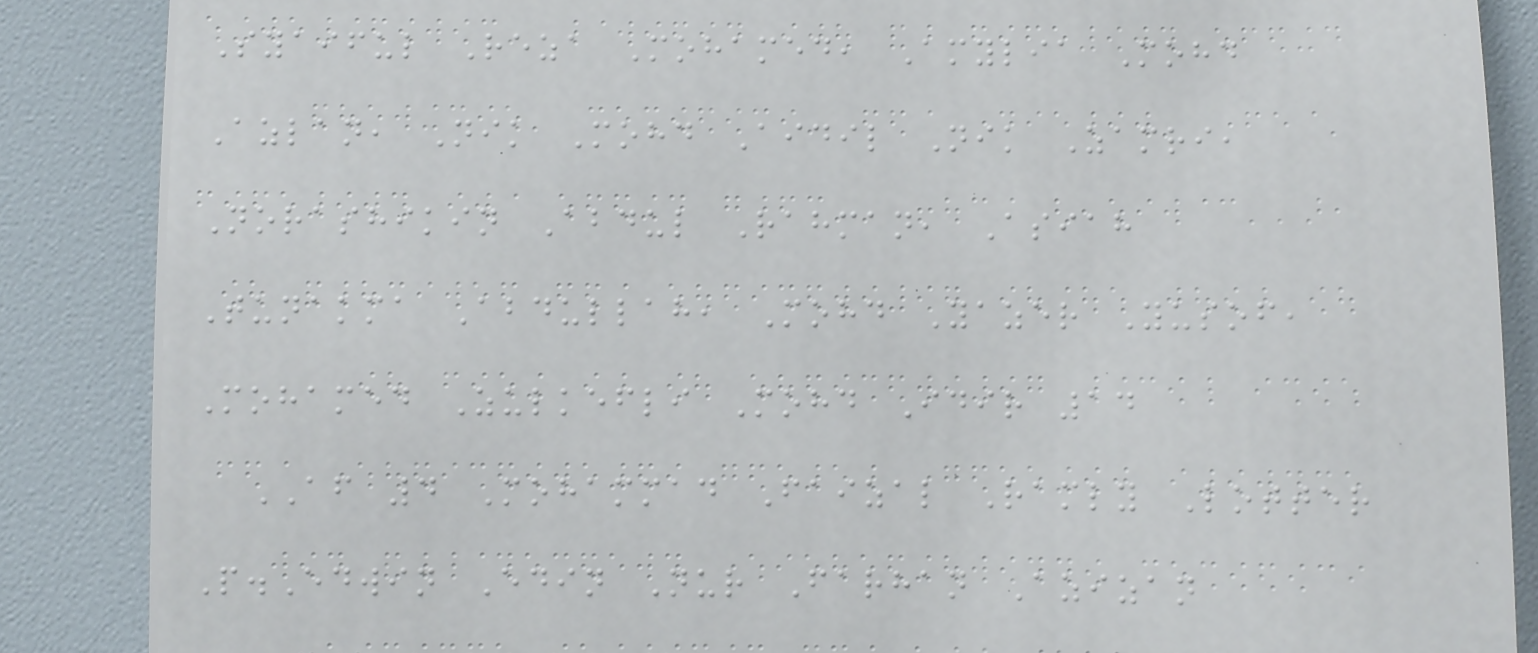Syaiful Reza Mohamed, Amylia Mohd
Azlan, Nik Mohd Aidil Nik Zamri,
Norashikin Abdul Rahman, Asiah
Tunakma Abdullah, Mohd Yazer Yusof,
Mohamed Zulkefli Mohd Idir 14
AF 4 Mohammad Faizal Ramly Lotter
P.Edwin Edin Nur Farhan Azizan
